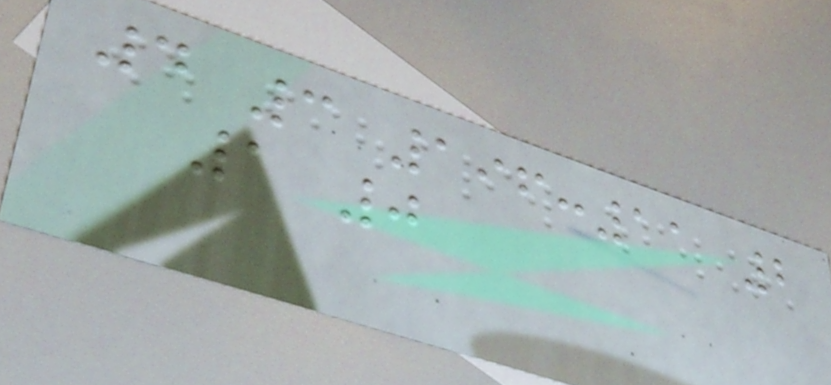4 3 196:11 2
1 0
